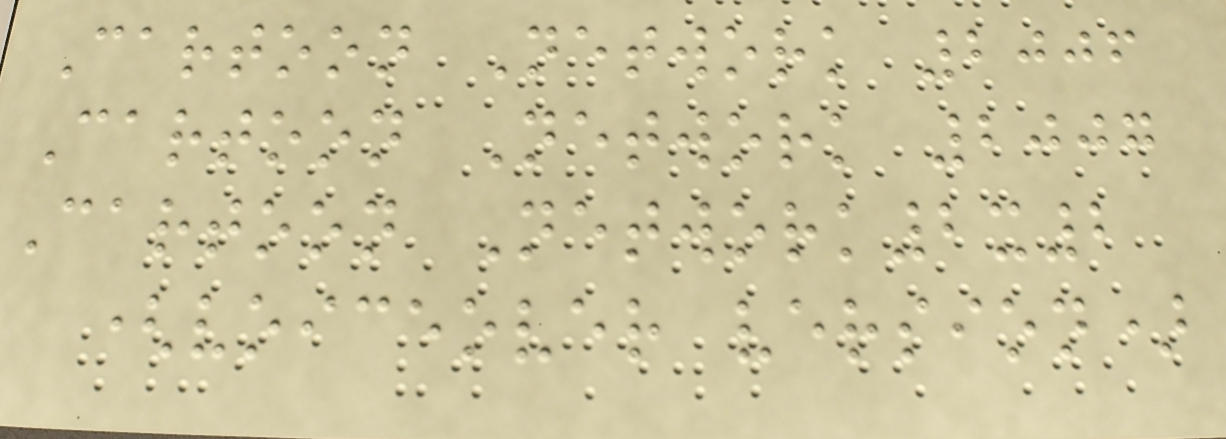Cartoon Network 2006
Cartoon Network 2007
Cartoon Network2x2
(voiceover version)
